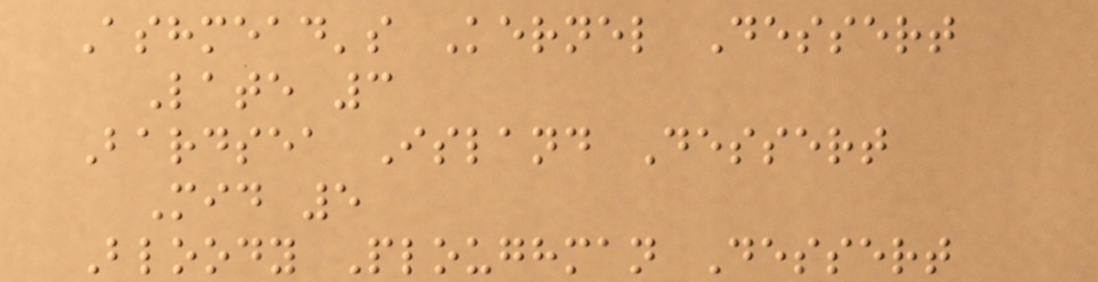Ashmead's Kernel Dessert
Late 3
Bardsea Island Dessert
Mid 5
Bloody Ploughman Dessert
